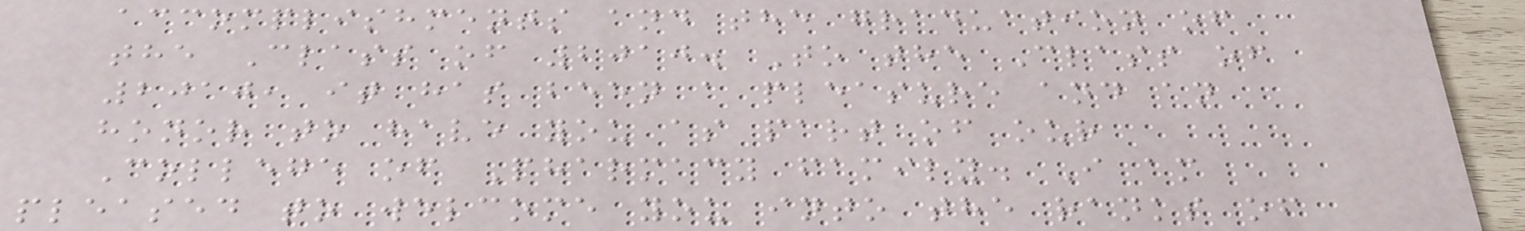accomplishments and the graduation of
the Class of 2010. To the Class of
2010, it has been a pleasure and an
honor to have you as part of our
College of Pharmacy family. I am
pleased to welcome you into the ranks of
